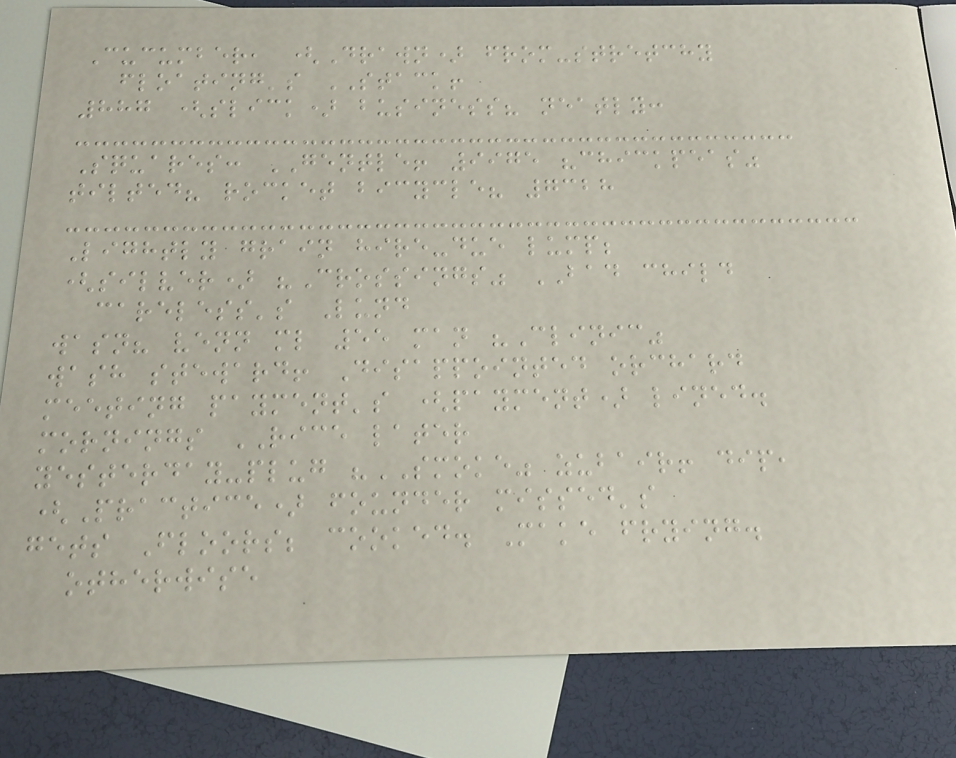Cucumber, (Drawn) from-stretchy
floating's STACK!
887 (slick) business? neatly:
Squares: GENTLE! 9975 "chickpeas"
tilted? rocket bicycle? 7328
Lightly grain hire-due lump;
(silver) "Crossings" BAD child
careless's Lund
wasn? venn ml 55 man "Clinic"
wash steward! Disappointed orchard
meeting payment's (payment) lined.
mornings RICE later
yesterday-plug "SMOKE" zubair! dip,
(Practice) founder missed's
gets Floors; cooked. Make frying.
otherwise
